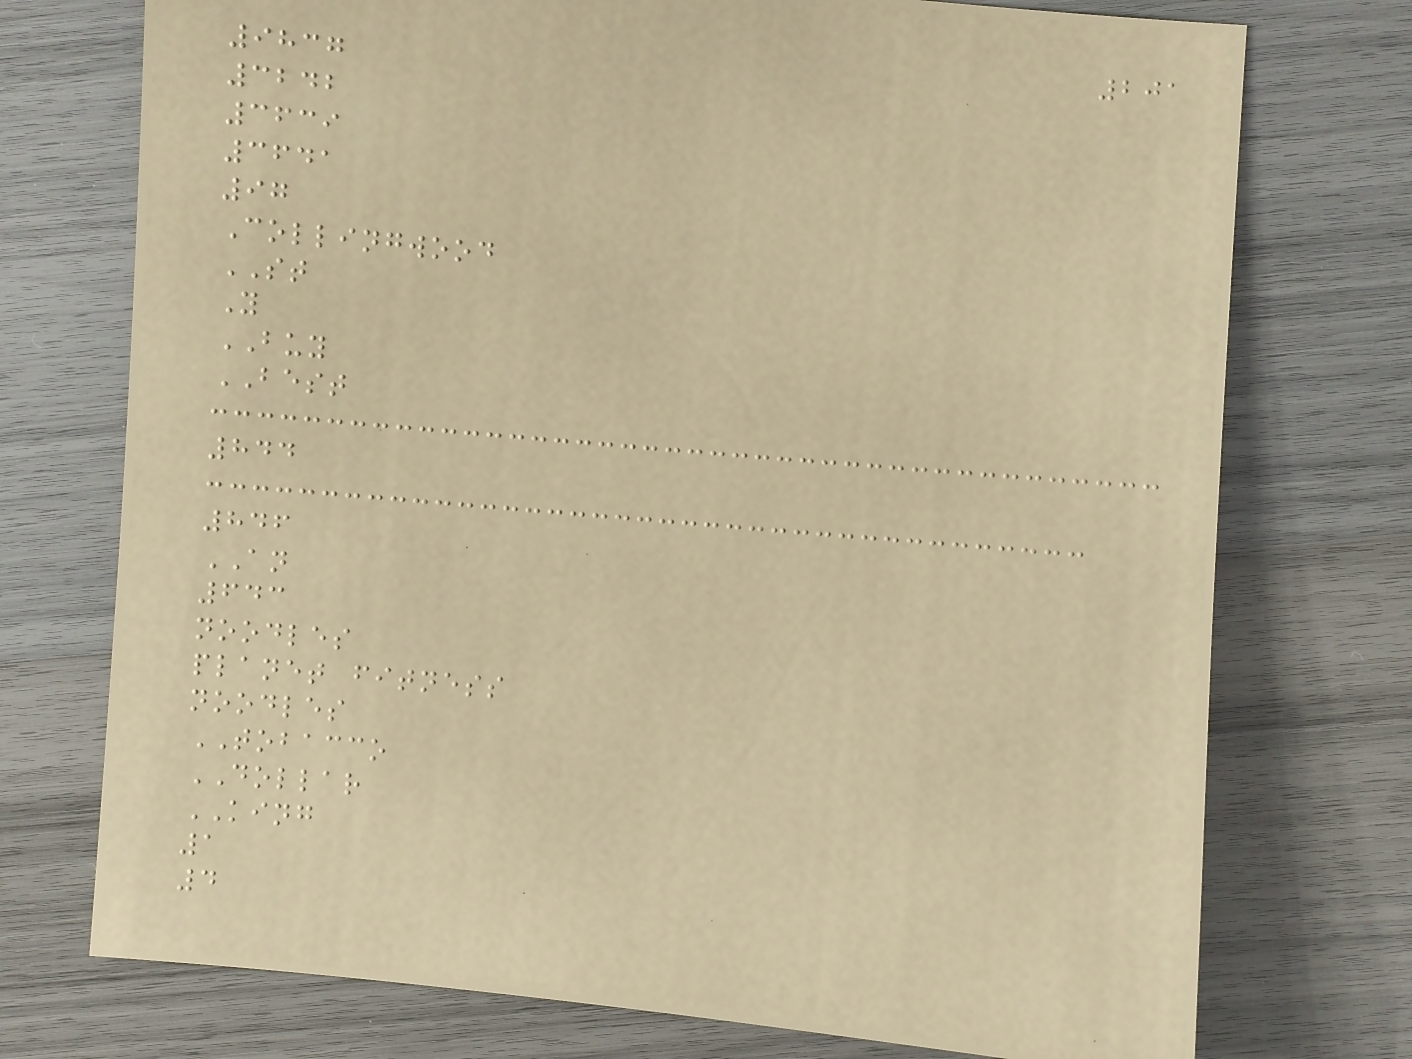201
9837
3242
3639
3641
97
Collingwood
ST
Y
BUY
BEST
844
846
AN
643
noodles
planet fitness
noodles
TOBACCO
DOLLAR
KING
1
4
